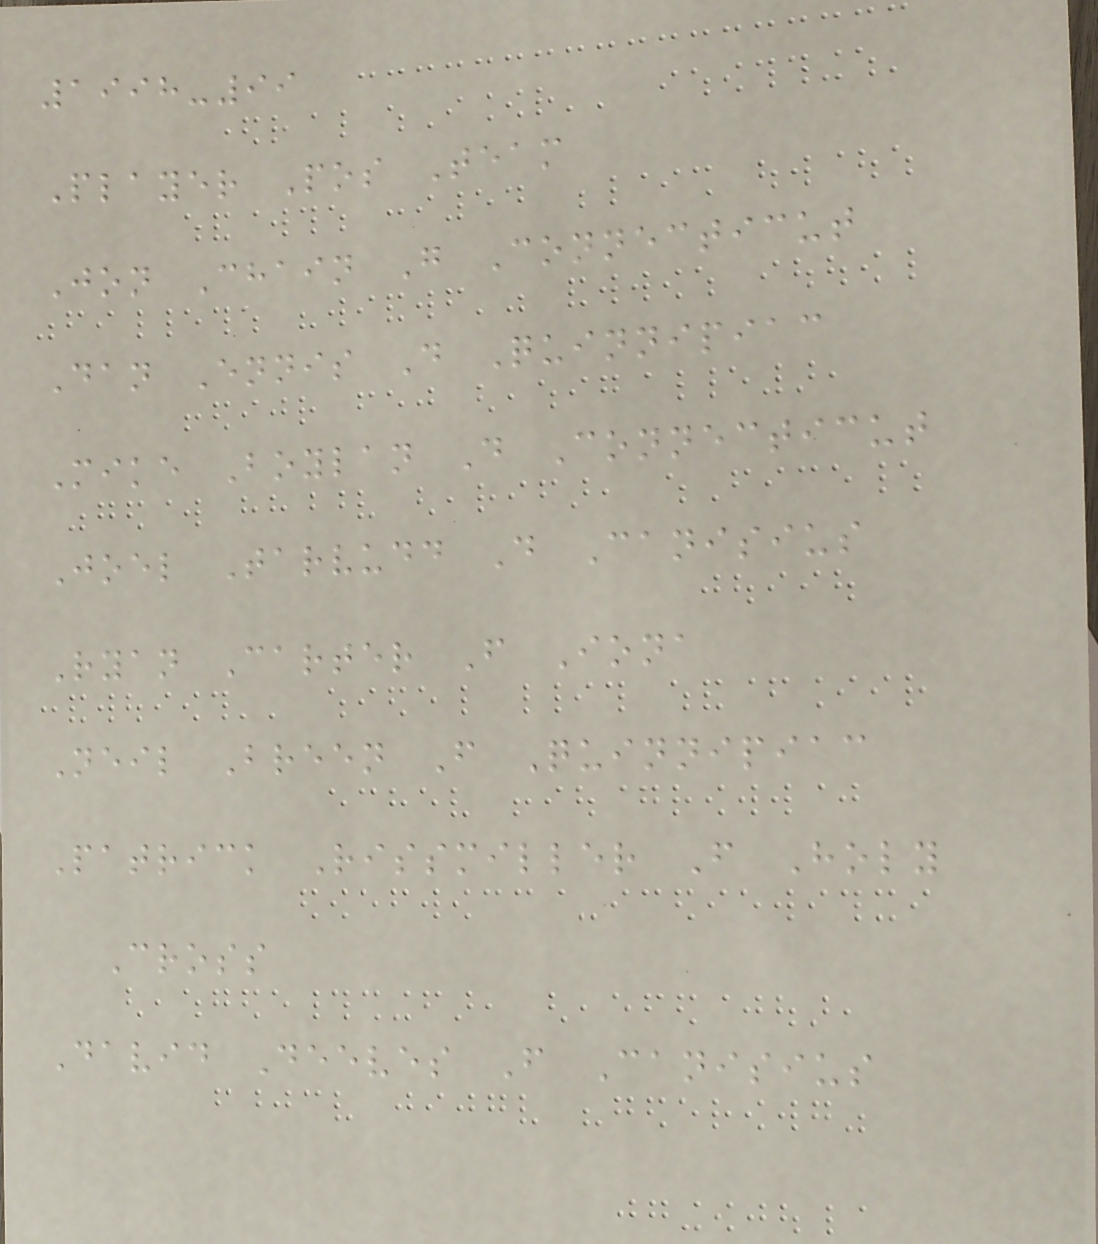1998-99
Player Pos Team
Jon Chain G Connecticut
Dan Ennis D Quinnipiac
Mike Boylan D Connecticut
Joel Tarvudd D Canisius
Ryan Carter F Iona
Neil Breen F Quinnipiac
Patrick Rissmiller F Holy
Cross
David Deeves F Canisius
